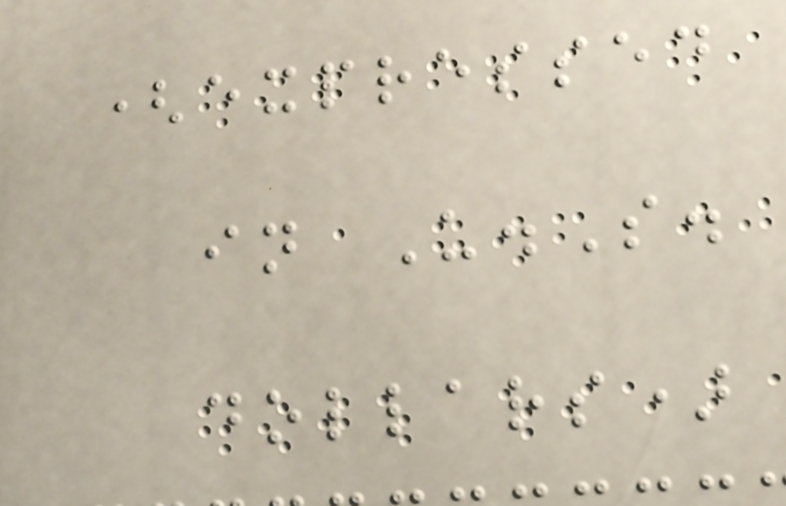(expressed
in U.S.
dollars)
